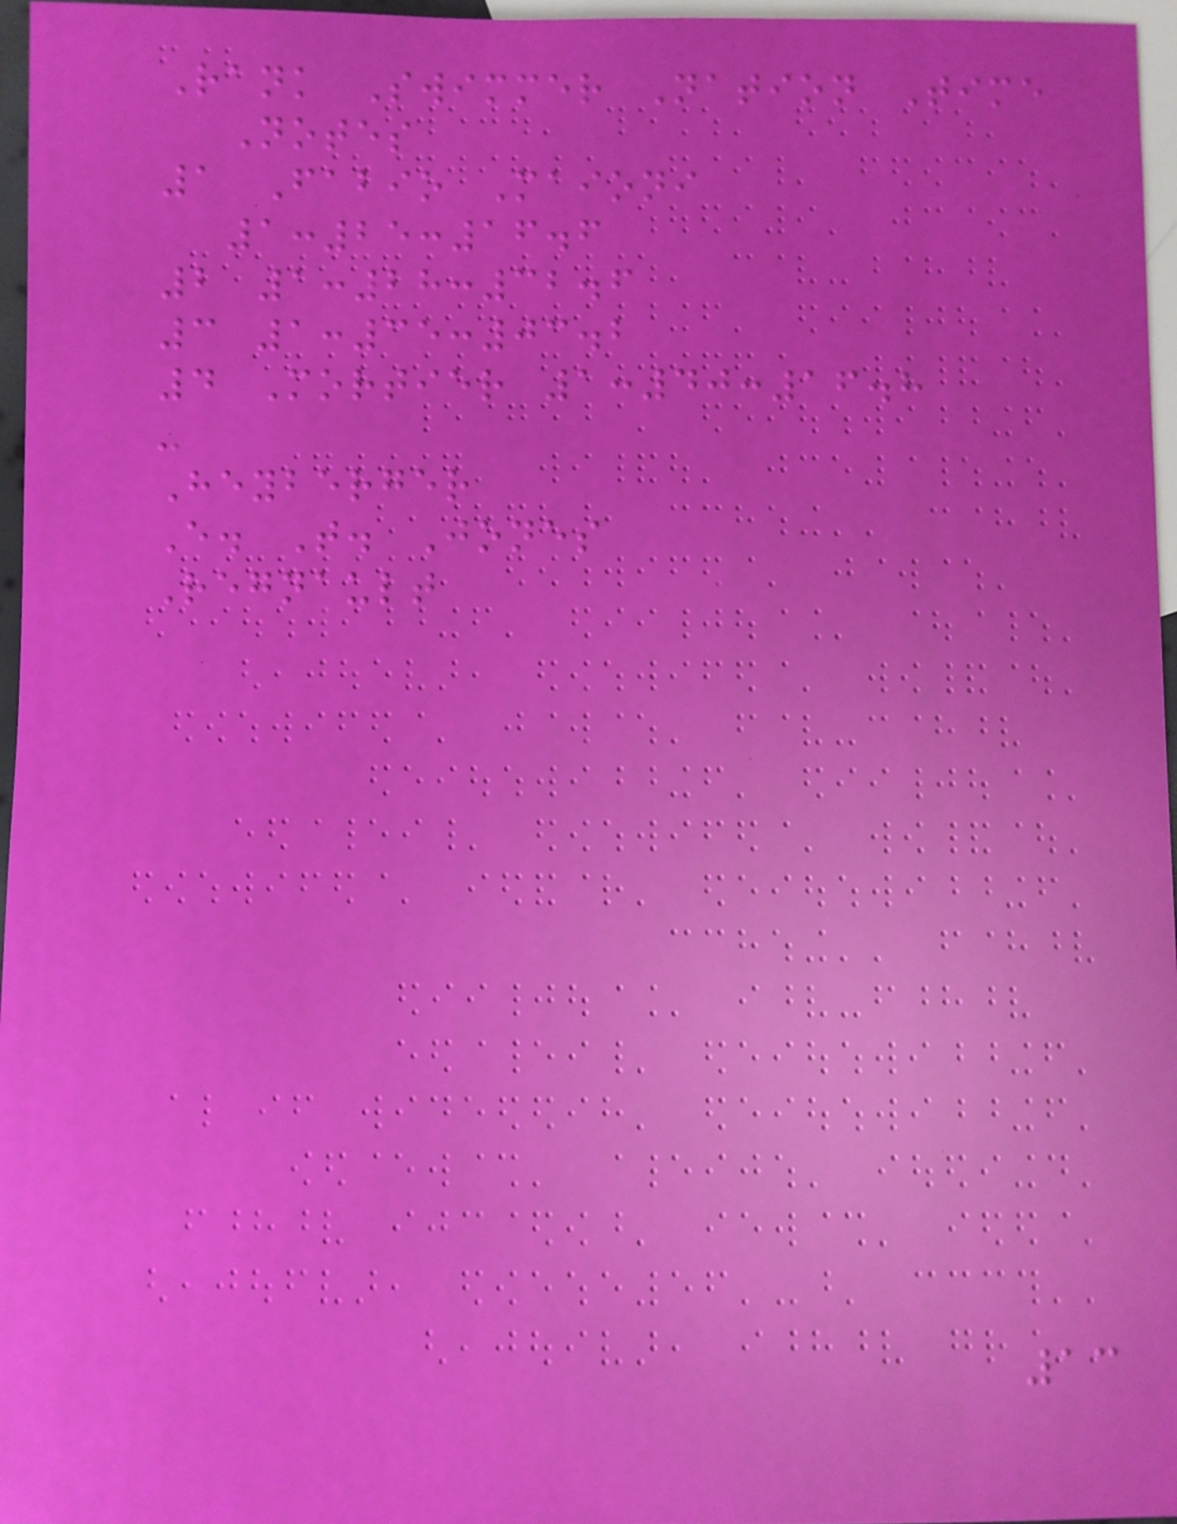Rank Swimmer Nation Time
Notes
1 Fabio Maioni
1:25:16.6
2 1:28:32.6
3 1:35:03.2
4 Mortier 1:40:16.8
-
Heyberger
E. T. Jones
Regnault
13
